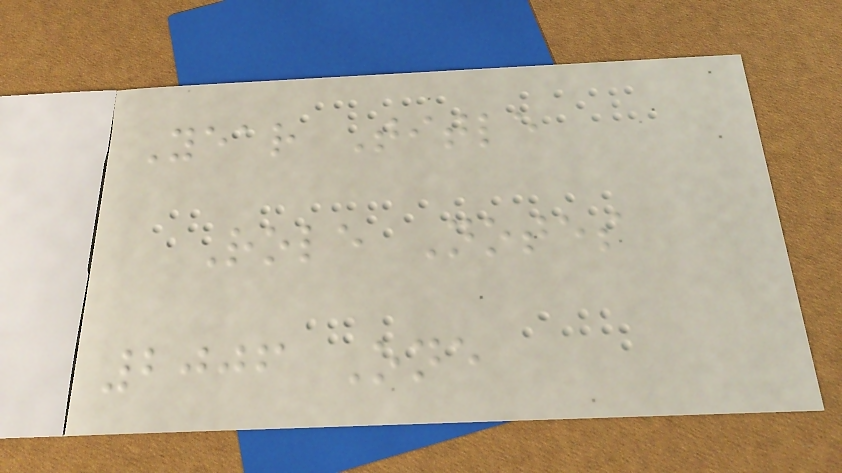Year Title
Role Notes
2006 One
